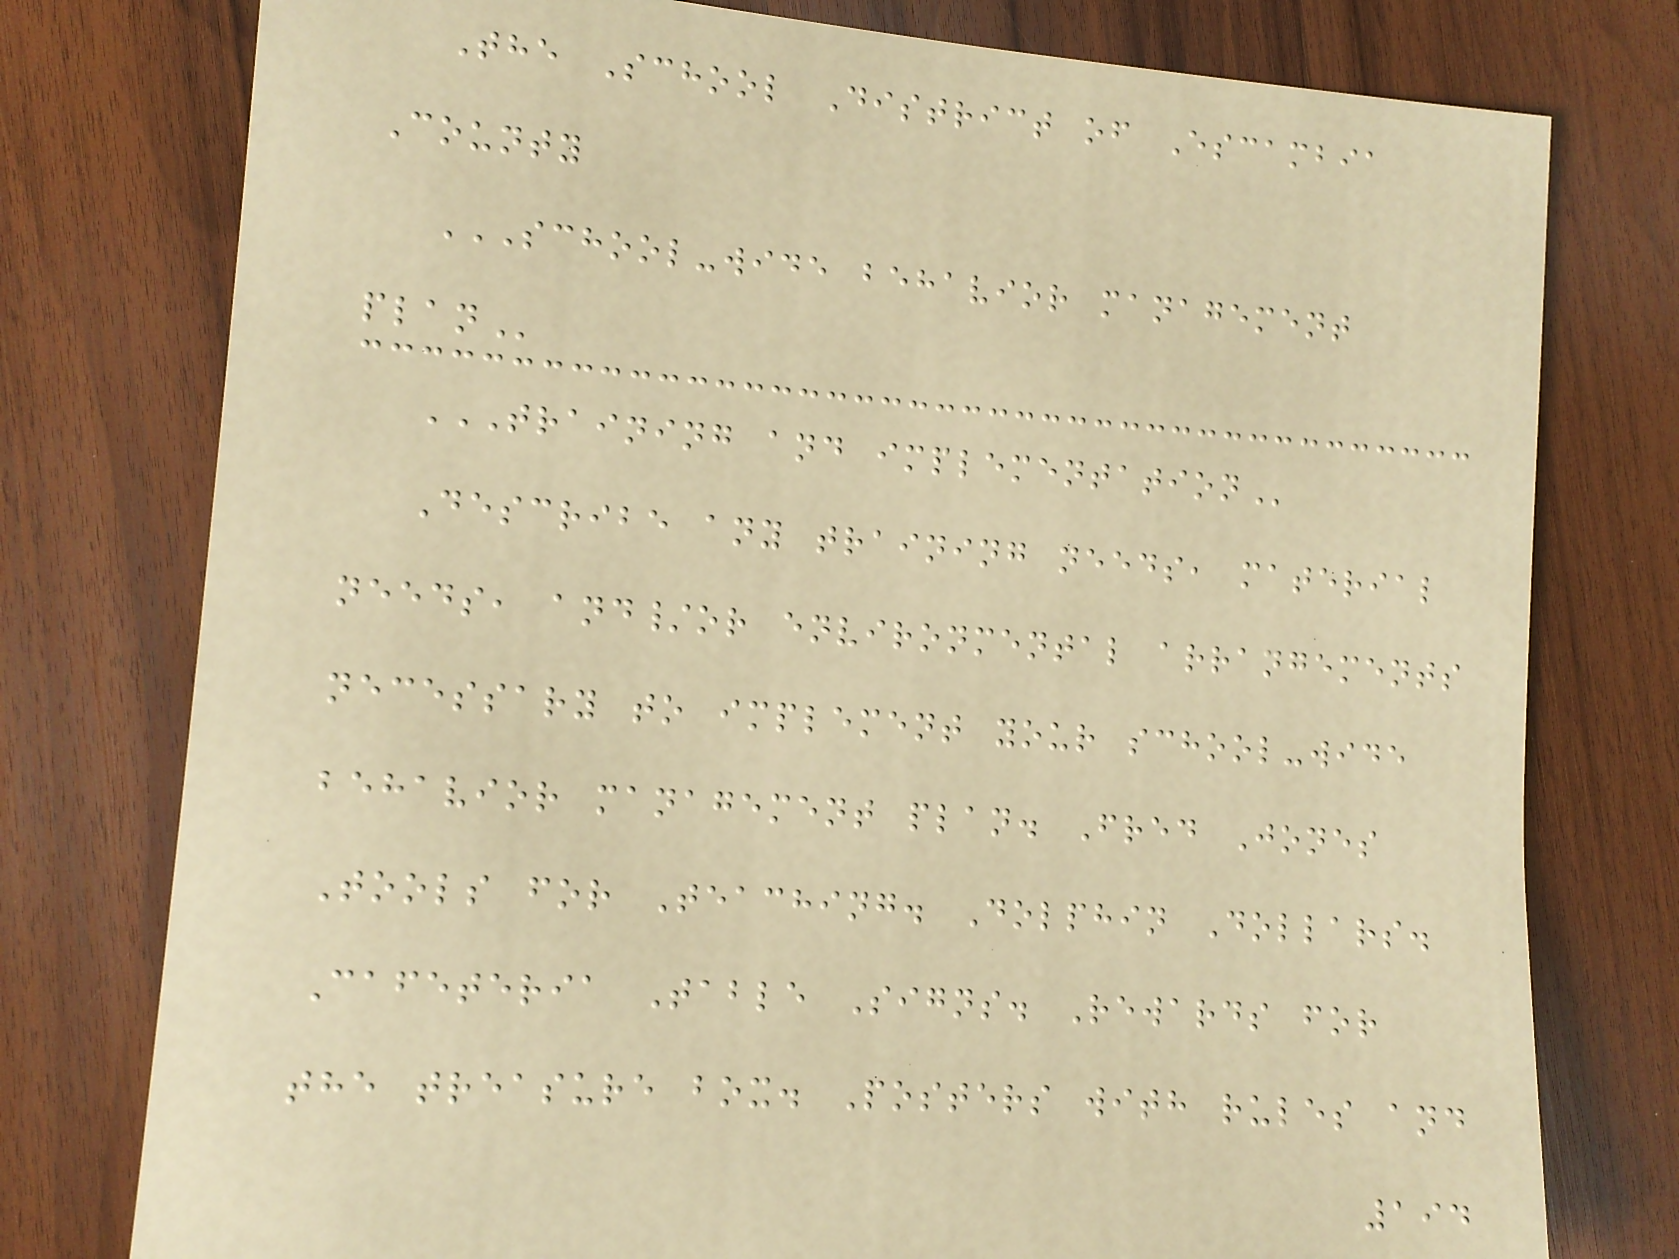The School District of Escambia
County
SCHOOL-WIDE BEHAVIOR MANAGEMENT
PLAN
TRAINING AND IMPLEMENTATION
Describe any training needs, material
needs, and/or environmental arrangements
necessary to implement your school-wide
behavior management plan. Fred Jones
Tools for Teaching. Dolphin Dollars.
Cafeteria Table Signs. Rewards for
the treasure box. Posters with rules and
194
